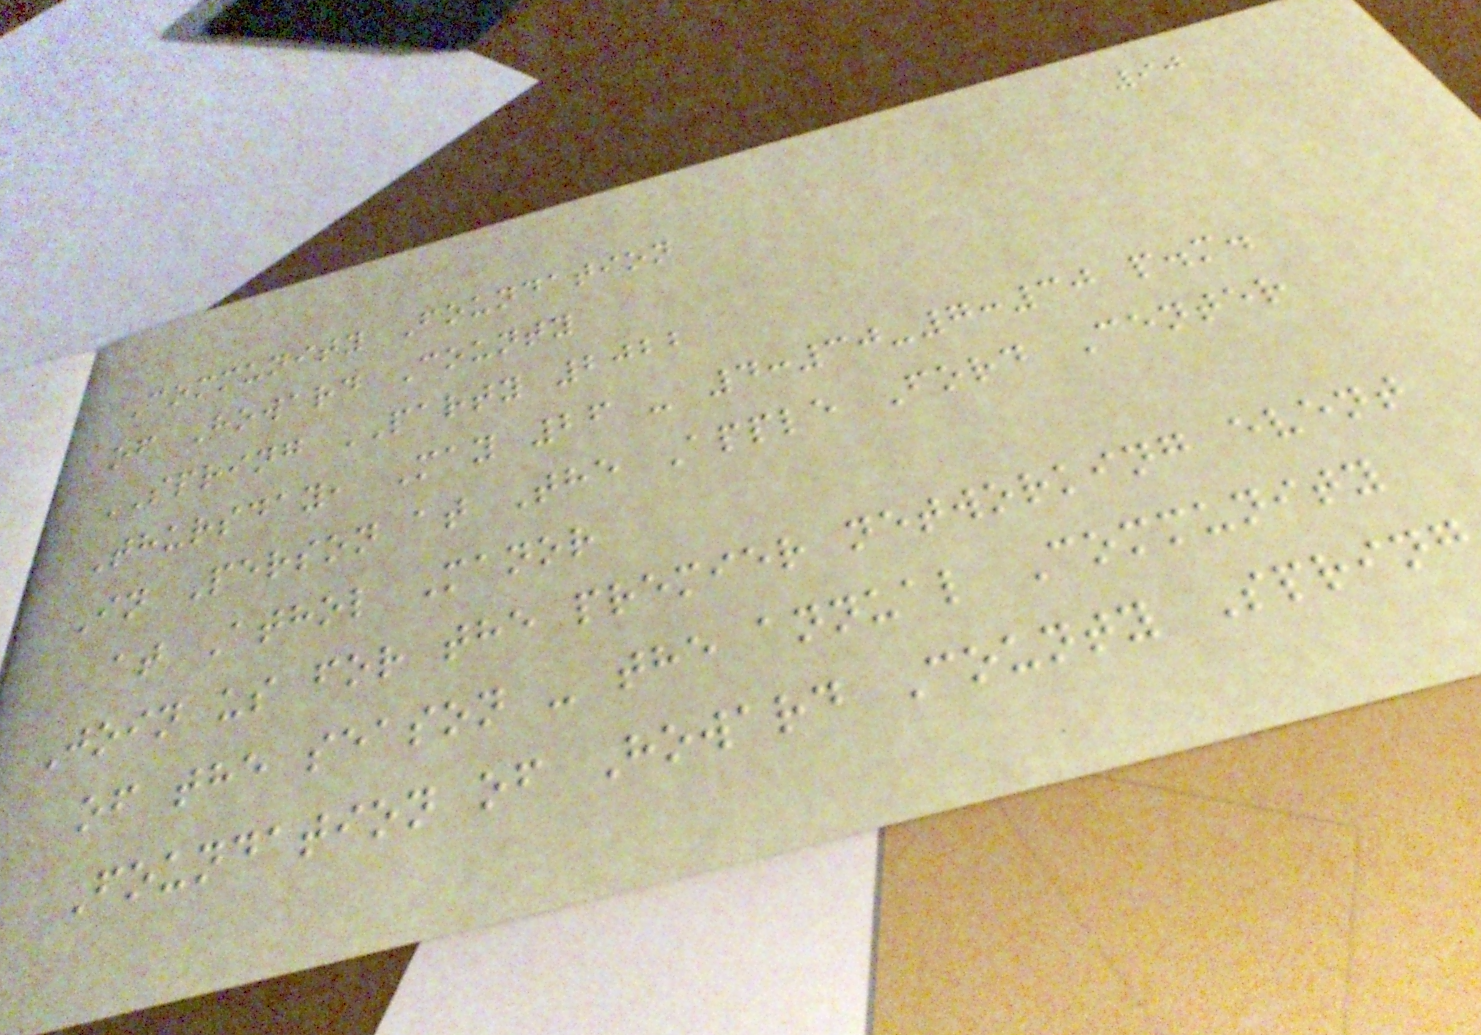90
Community Foundation
of Howard County
SPRING PARTY 2022
Thursday, May 26 - 4:30-7:30 p.m.
In Person at The Apple Ford Center
at Athol Manor
Join us for the premier networking event
of the season - the annual Community
Foundation of Howard County Spring
